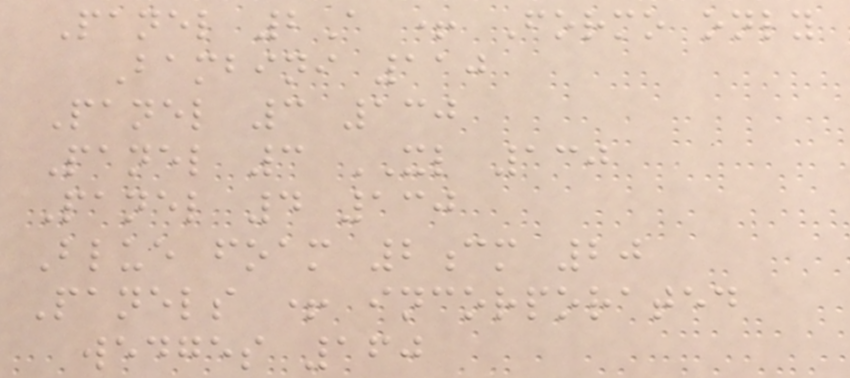Panel 2A + Formo only
Bambini 110
Panel 3 130
Panel 3 XL 130
Panel 4 130
Blue foam 2cm 20
Panels + incorporated
wedges 160
